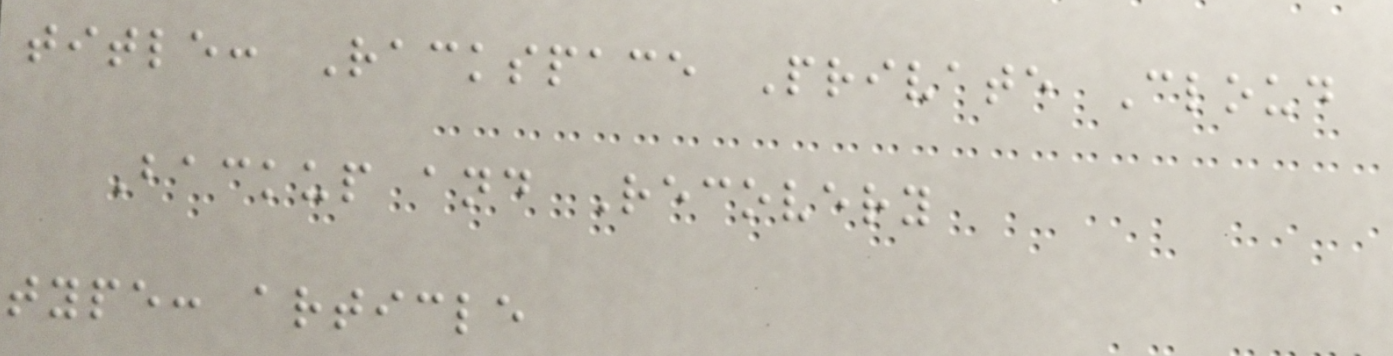title: Rackspace Private Cloud
Backup and Recovery
type: article
